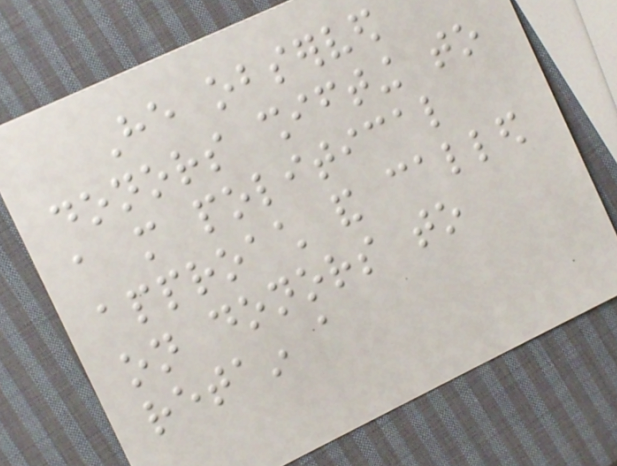He observed
donors shifting to
a more political
approach and called
on donors to
retain a
